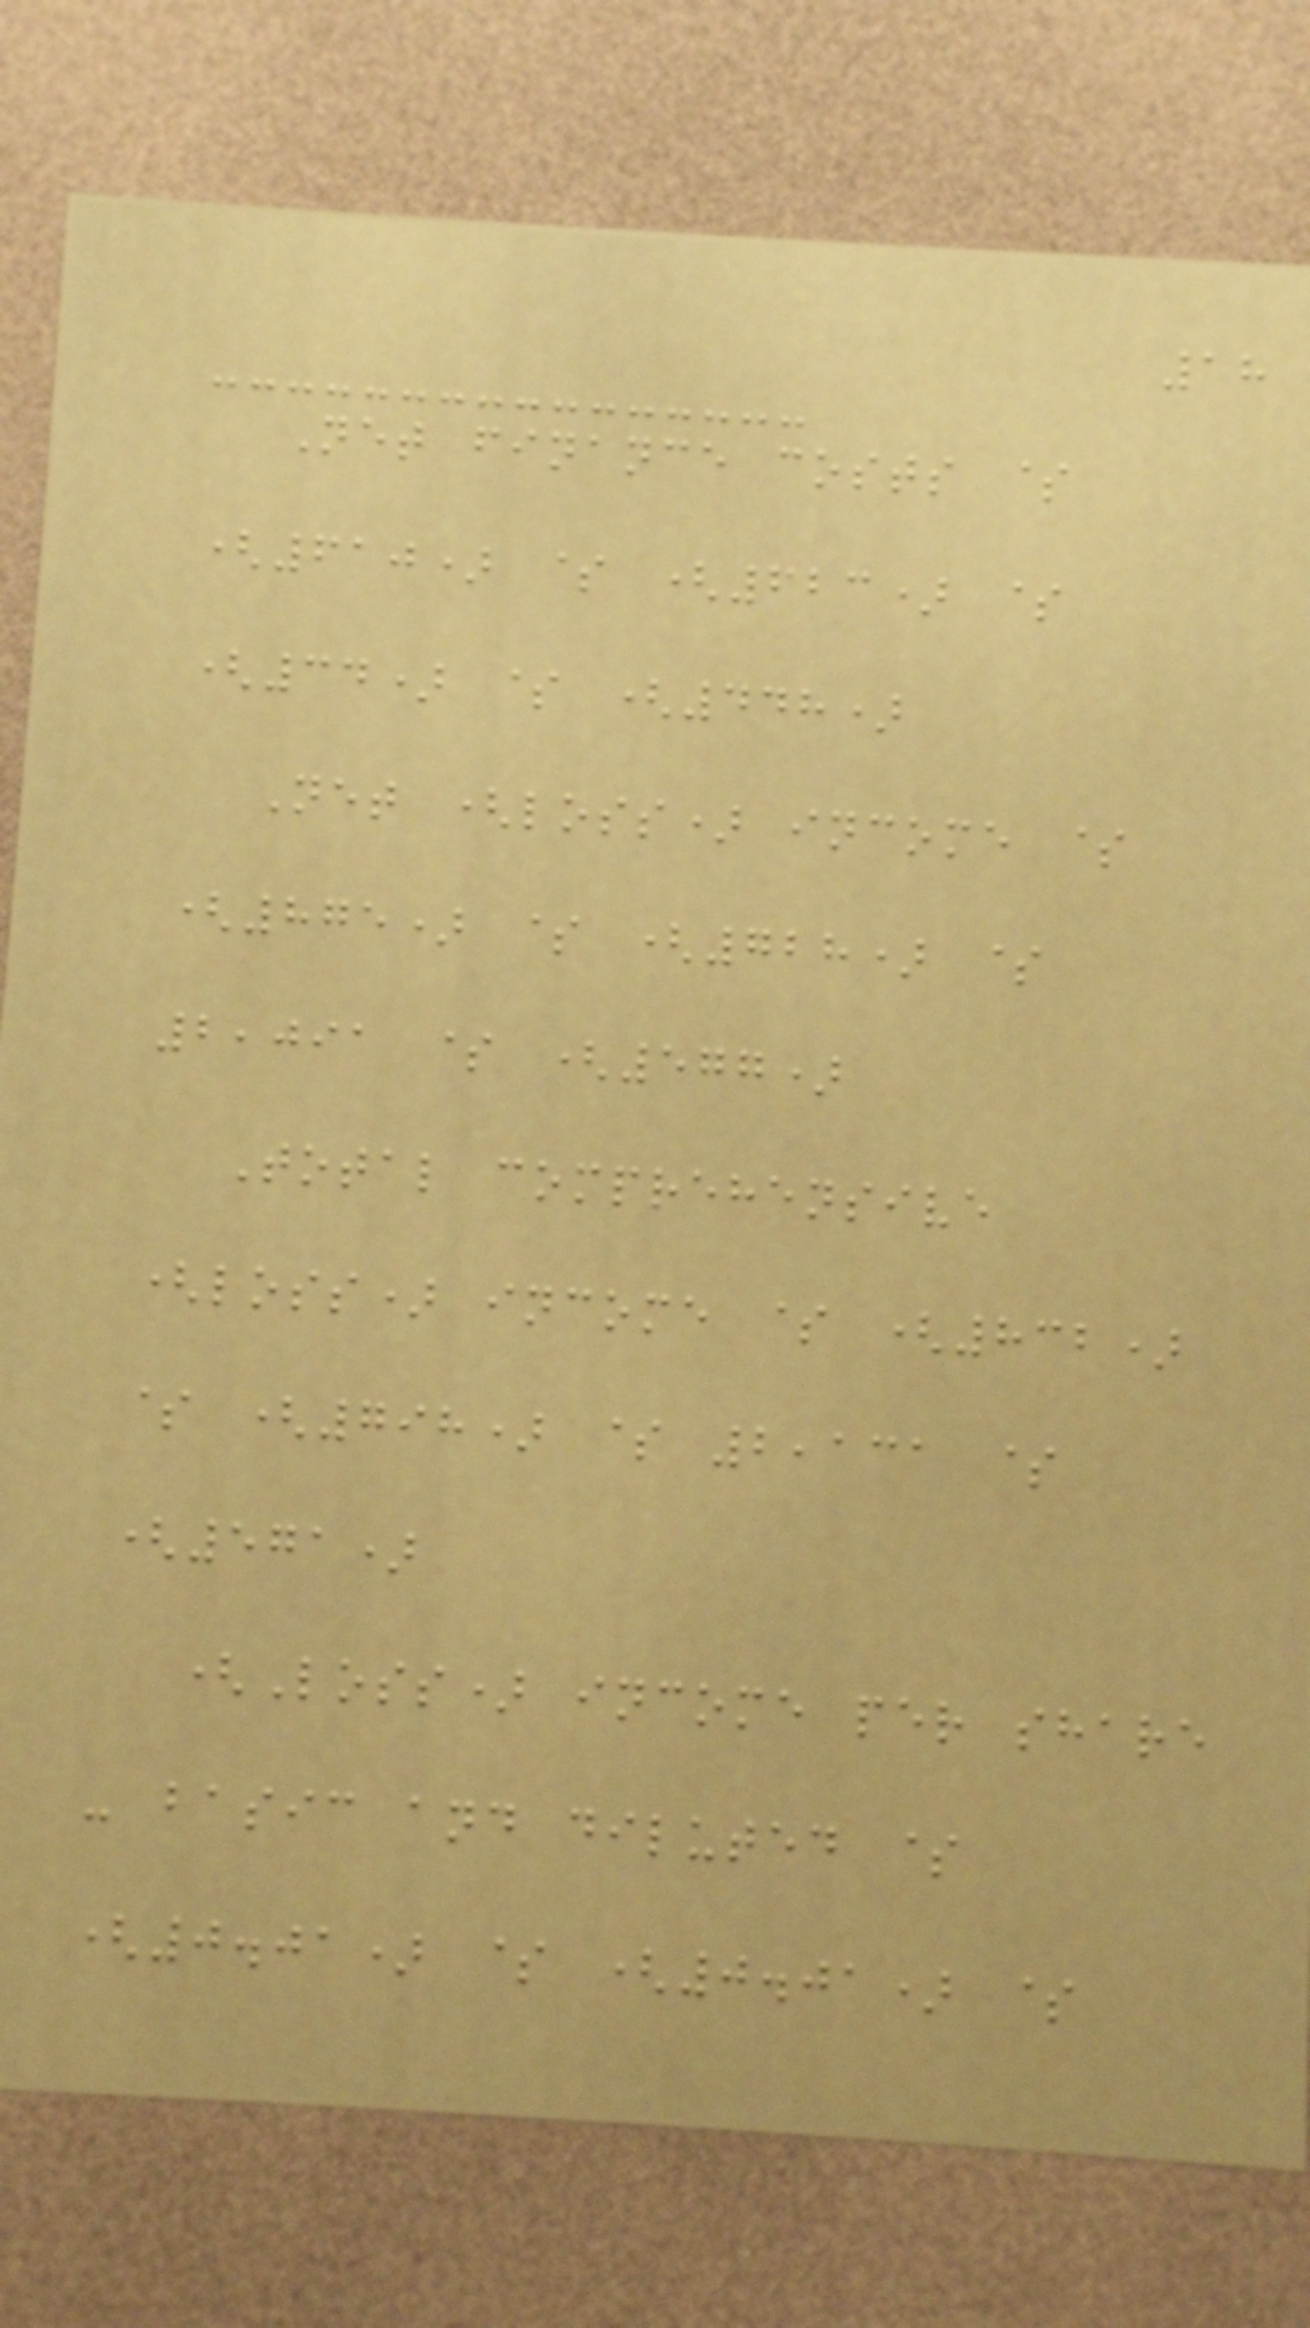18
Net finance costs $
(610) $ (623) $
(34) $ (448)
Net (loss) income $
(875) $ (728) $
2,091 $ (577)
Total comprehensive
(loss) income $ (832)
$ (798) $ 2,131 $
(571)
(Loss) income per share
- basic and diluted $
(0.01) $ (0.01) $
